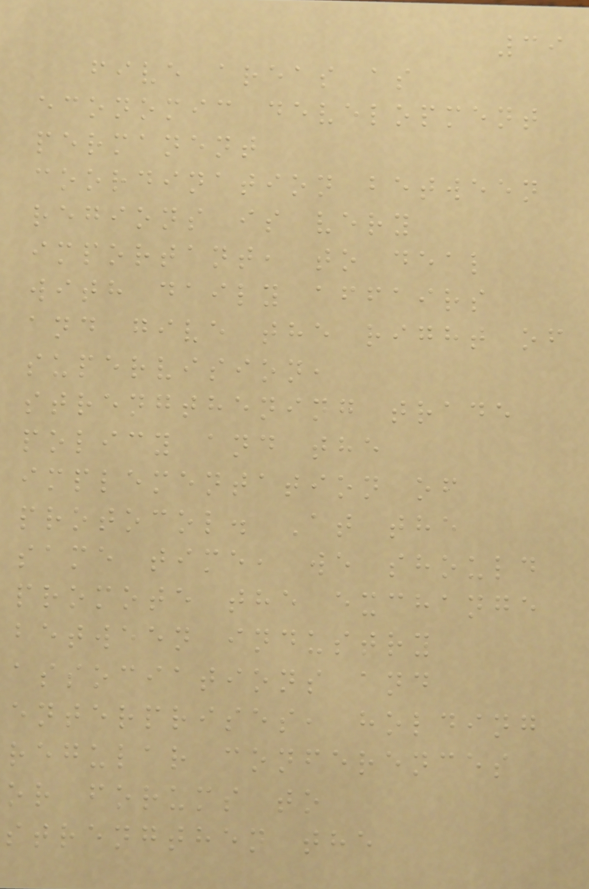39
five areas as
economic development
permanent
coordination between
regions is very
important, to deal
with daily affairs
and give the right of
supervision,
strengthening trade
policy and the
implementation of
protocol. At the
same time, we should
promote the exchange
between industry
associations and
enterprises, holding
regular conferences
or forums to
strengthen the
